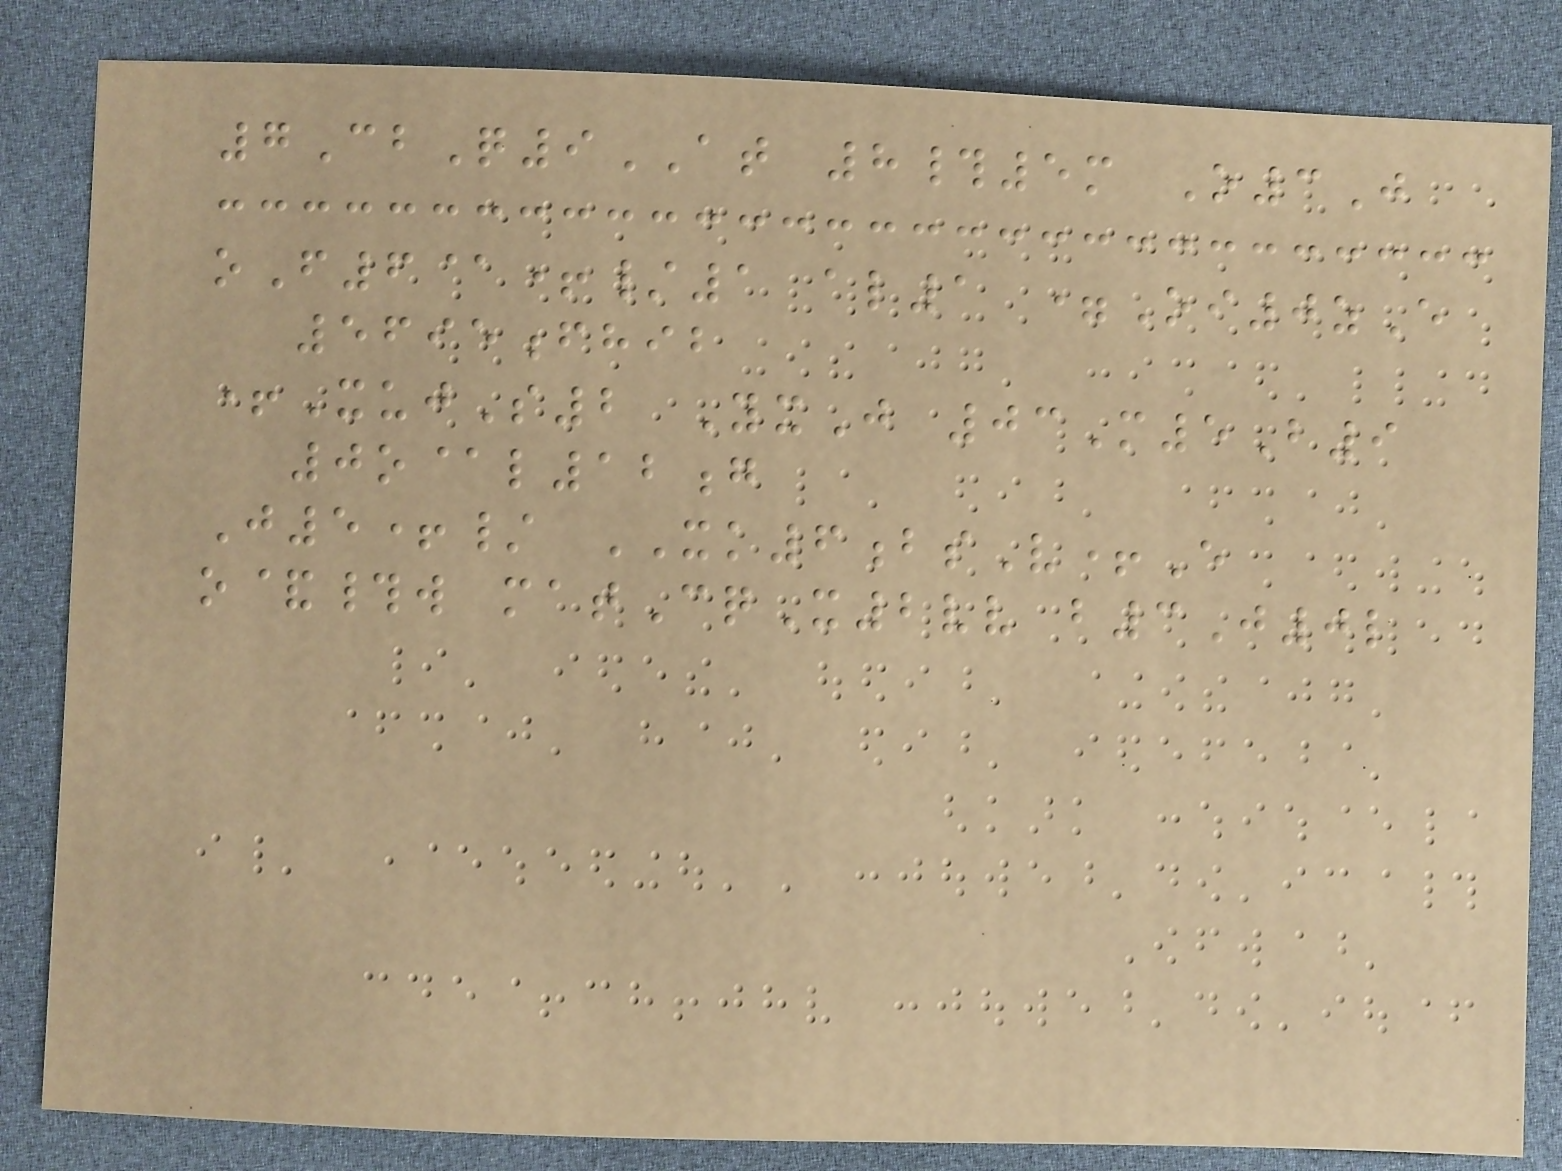7CbQ9AT 8#5m O3J
oF6@+/1 al1 =Oi0zE
5695fhib
+XujS2 YxJ 03M5B9
0o@l12g
J5+/ XK6bsV+E
o&#w matCqX2vv b3J0l
